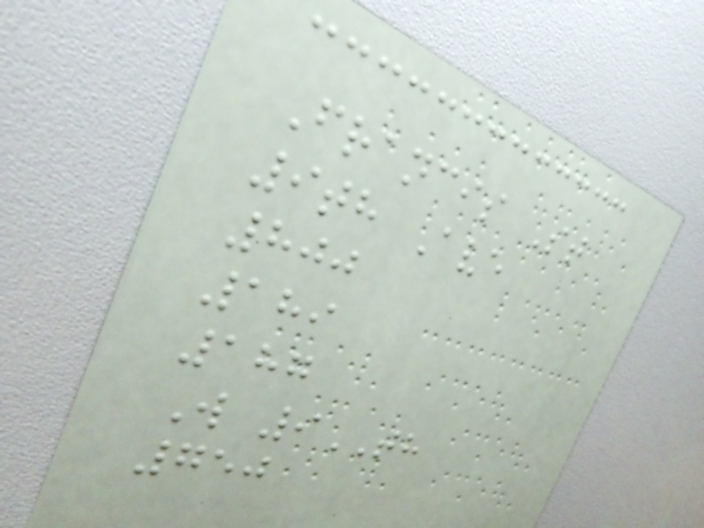Francis St
9th Ave
800
189
187
W 9TH
750
